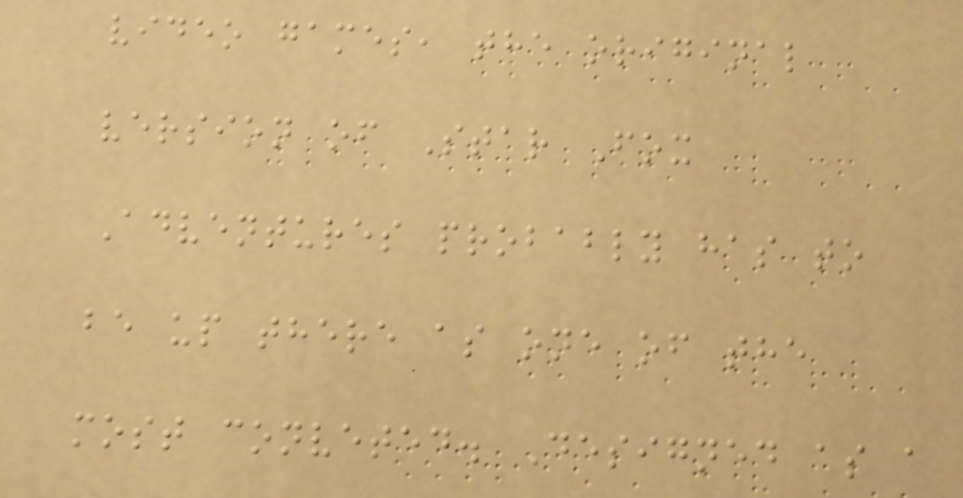video games, the original
version of Star Fox
Adventures probably has to
be up there as one of the
most conveted. Designed as a
